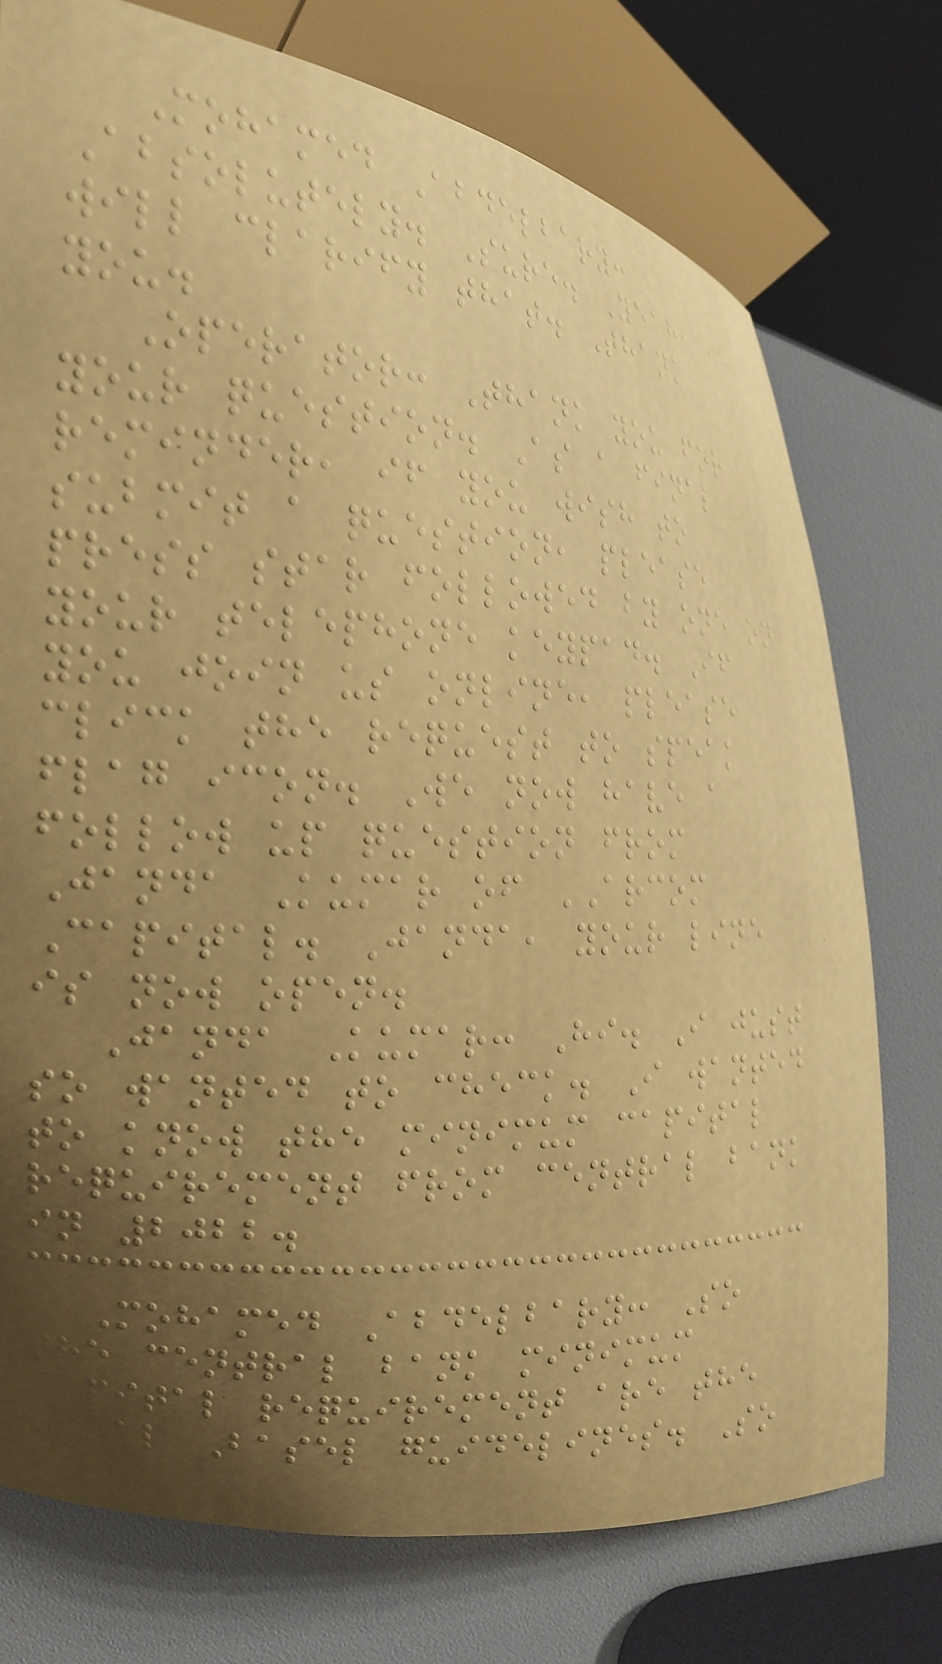Mohamed Abdelbary:
Absolutely. Sure. Yeah, we
will clarify that. Thank
you.
Operator: Thank you for
your question. As a final
reminder, if you wish to
submit a question, please
press star followed by one on
your telephone keypad. If
you join us online, please
click the request to speak
flag icon. We now have a
follow up question from
Janda Kumar of ARCOM
Capital. Janda, your line
is now open.
Janda Kumar: Hi. I just
so wanted to check. I wanted
to know the minimum capital
requirement from central bank
in 2022.
Mohamed Abdelbary: So
the central bank minimum
capital requirement are the
usual Basel guidelines. So
